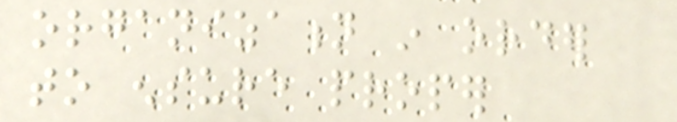organization in order
to ensure proper
